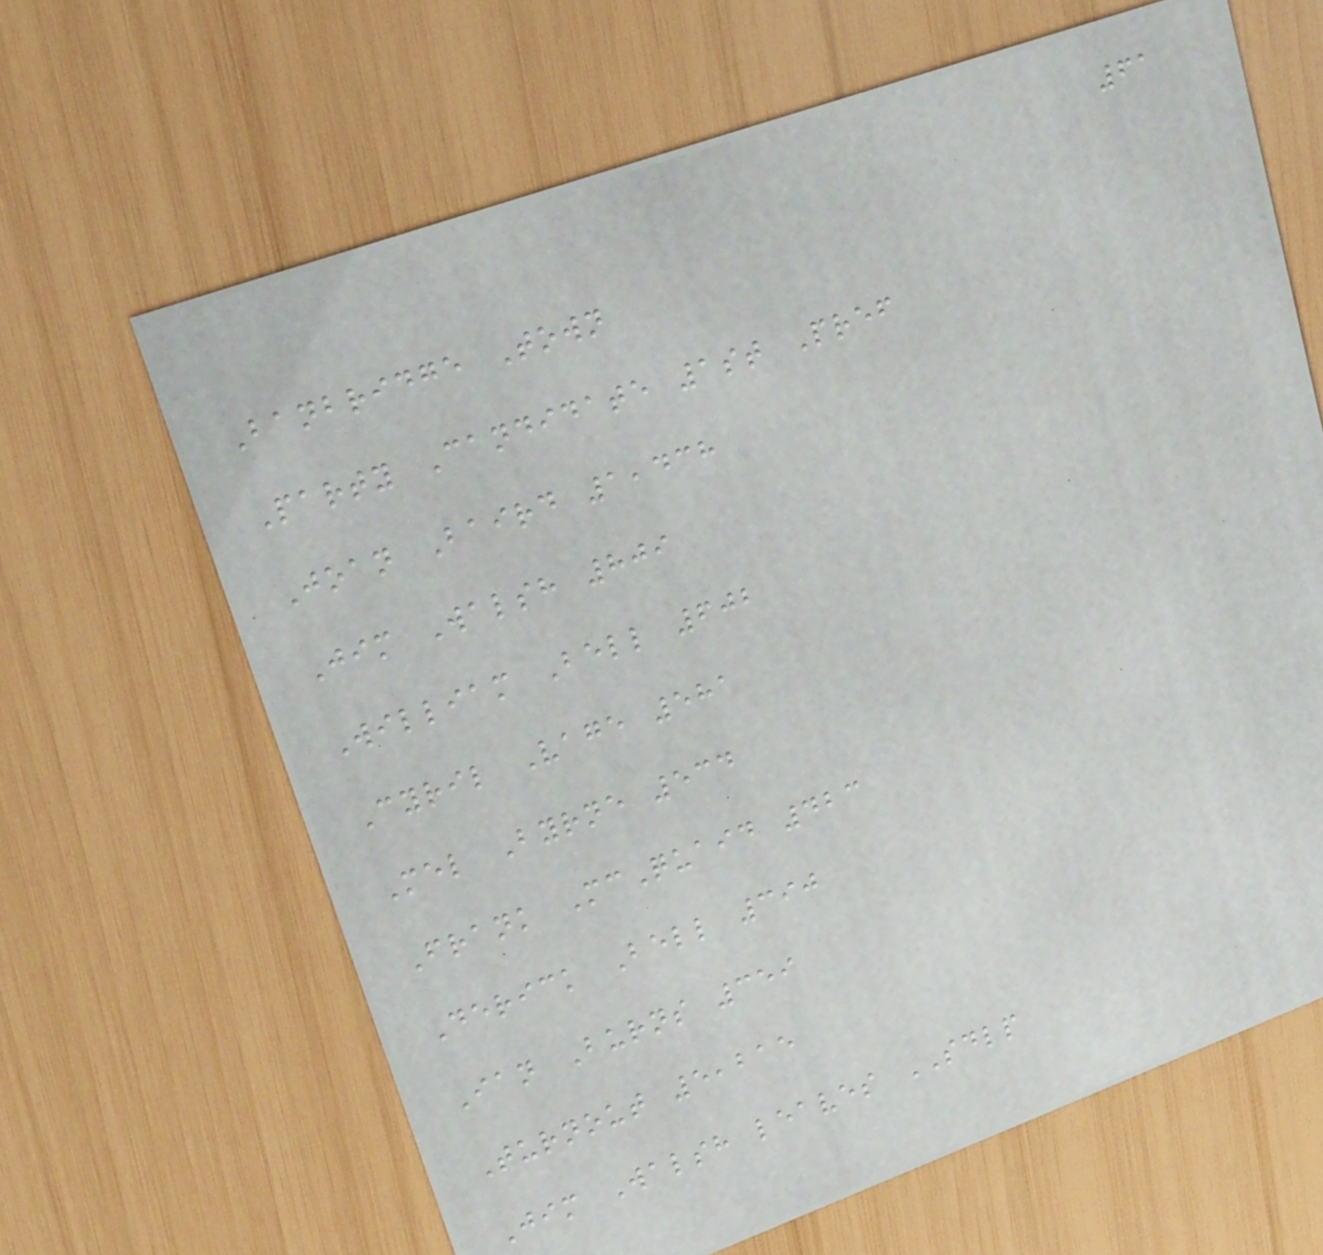61
Banbridge Town
Party Candidate 1st Pref
Joan Baird 1,438
Jim Walsh 809
William Bell 602
Cyril Vage 581
Mel Byrne 534
Frank McQuaid 423
Derick Bell 390
Ian Burns 359
Turnout 5,215
Jim Walsh leaves SDLP
